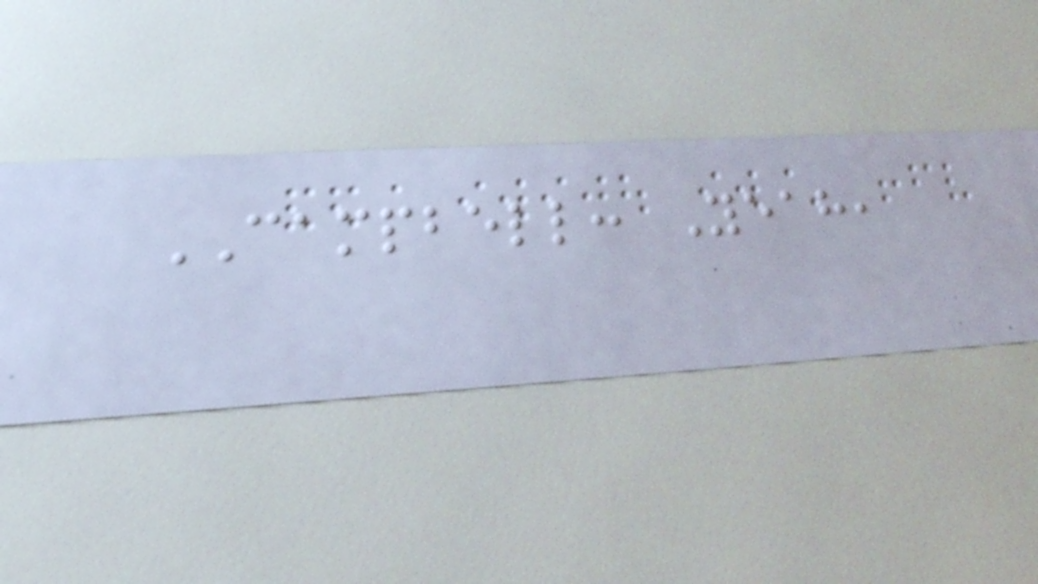CAMPBELL: Yeah,
